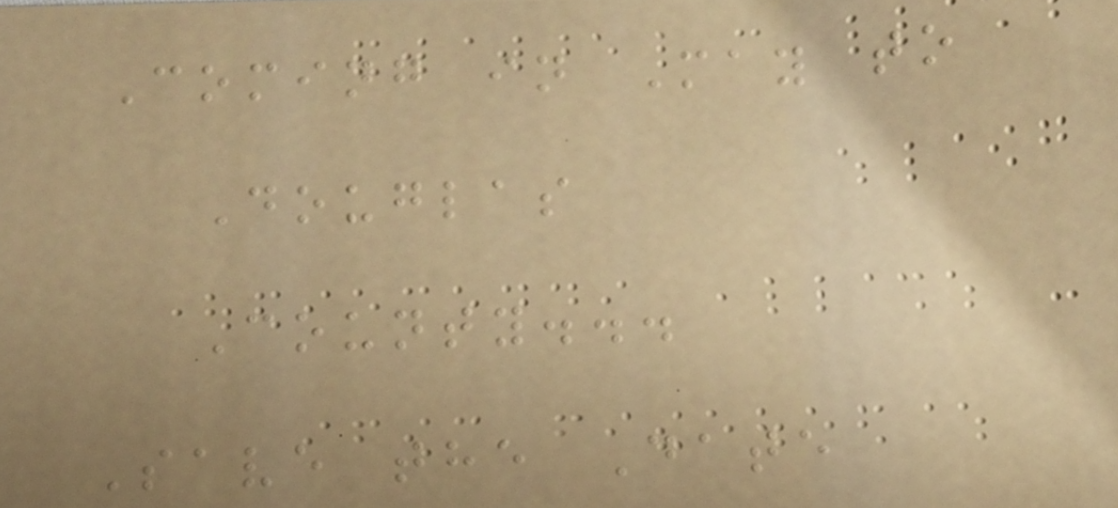Coming in May to
Douglas
County...
Save the Date
